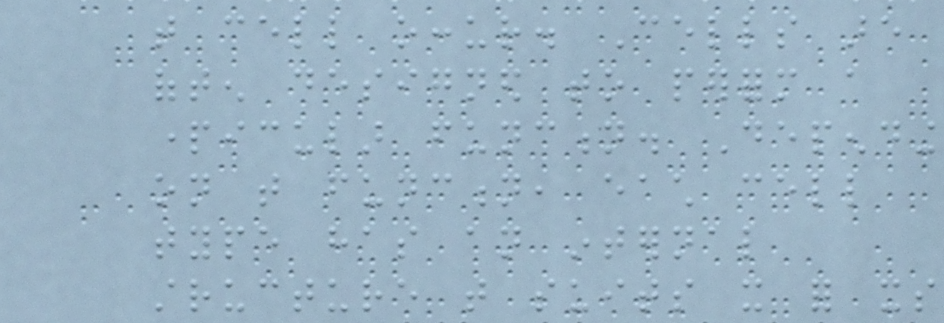that cell occur. Cells are
often designed to perform a
particular function. Depending
on that function, each cell
type has an internal
structure that suits it for its
